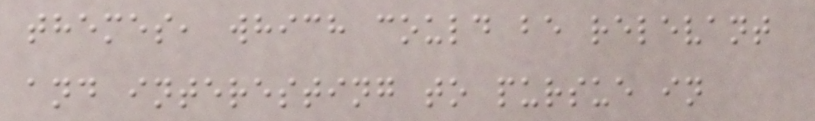themes, which could be relevant
and interesting to pursue in
